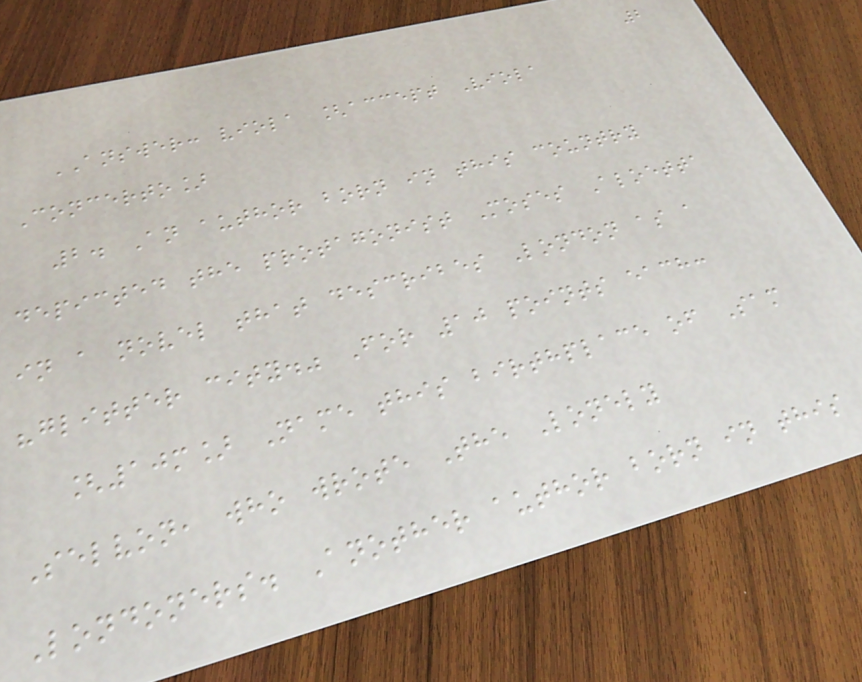2
ANSWER: viola [accept Viola
Concerto]
2. An author born in this country
depicted the protagonist Moses Aloetta
in a novel that describes London as a
"glitter city." For 10 points each:
[10m] Name this birthplace of Sam
Selvon, who wrote The Lonely
Londoners. Another author born in this
